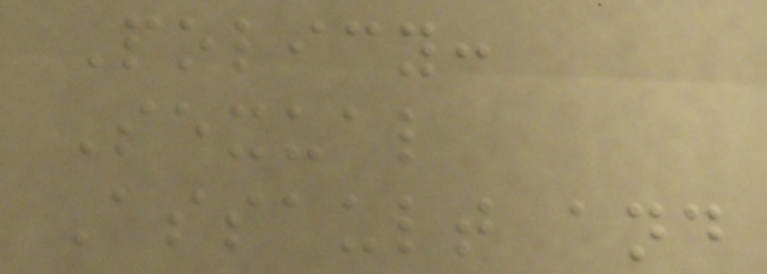Policy:
Sexual
Assault and
